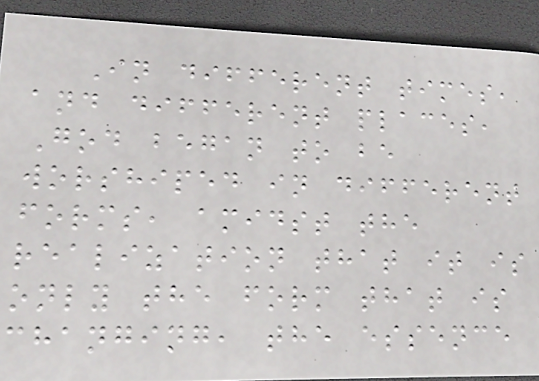In different times,
and different places,
God began to be
worshiped in different
forms, amidst the
realization that it is
only the form that is
changing, the essence
